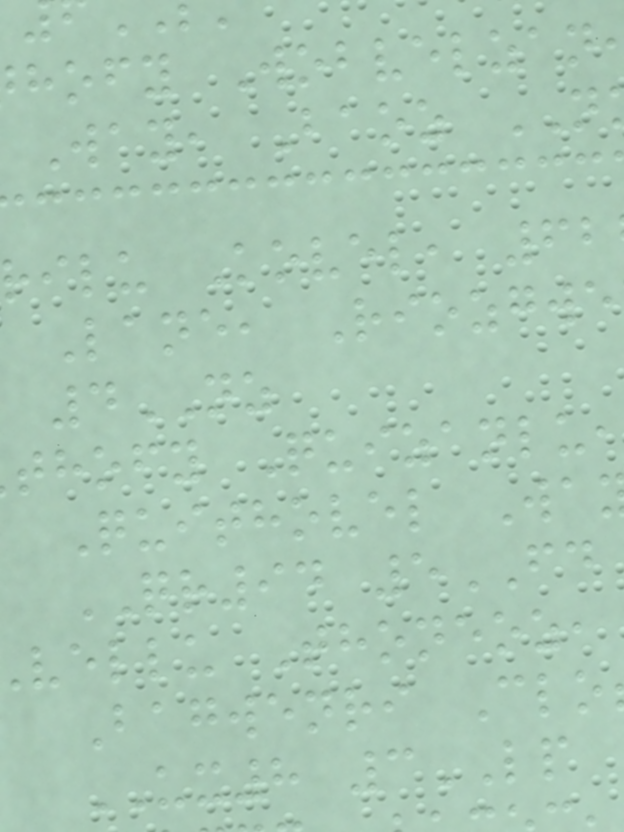hofy Wobvelzan
Way, Baoz
rilu Kovel, 62
Lane, Riozgwe
4NZ
thofy Quizanlu
Quithovel Wa
QR94 5FD
vellu Thoneoz,
Bagwenri Clo
UX8 3LP
